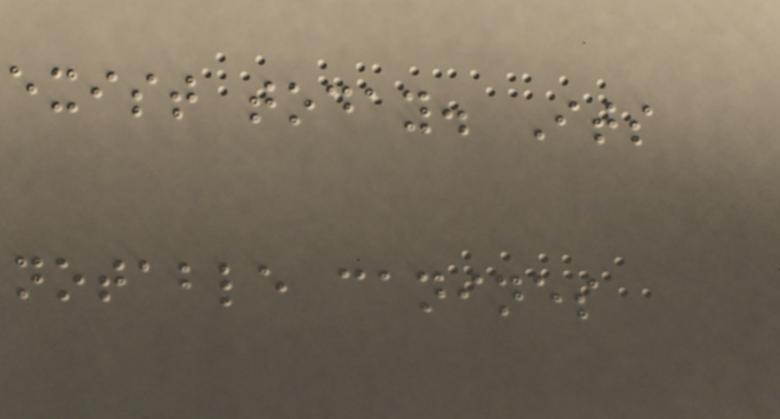exist today. Its
notable canines
